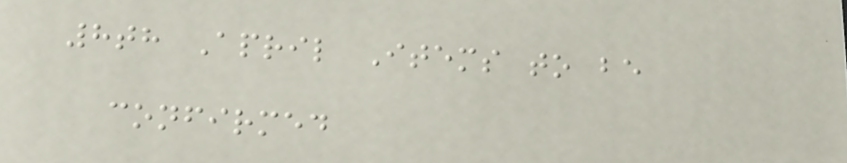8th April Items to be
confirmed
